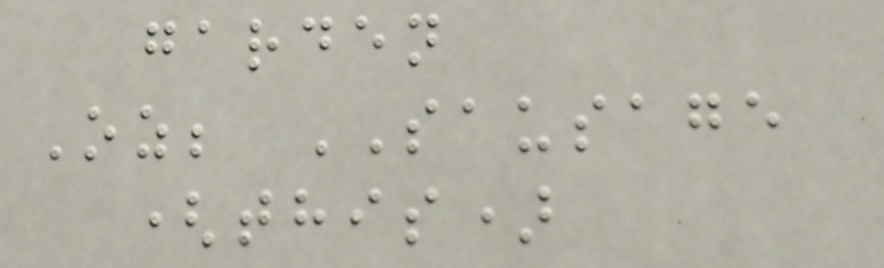garden
Oz; SAUSAGE
(this)
